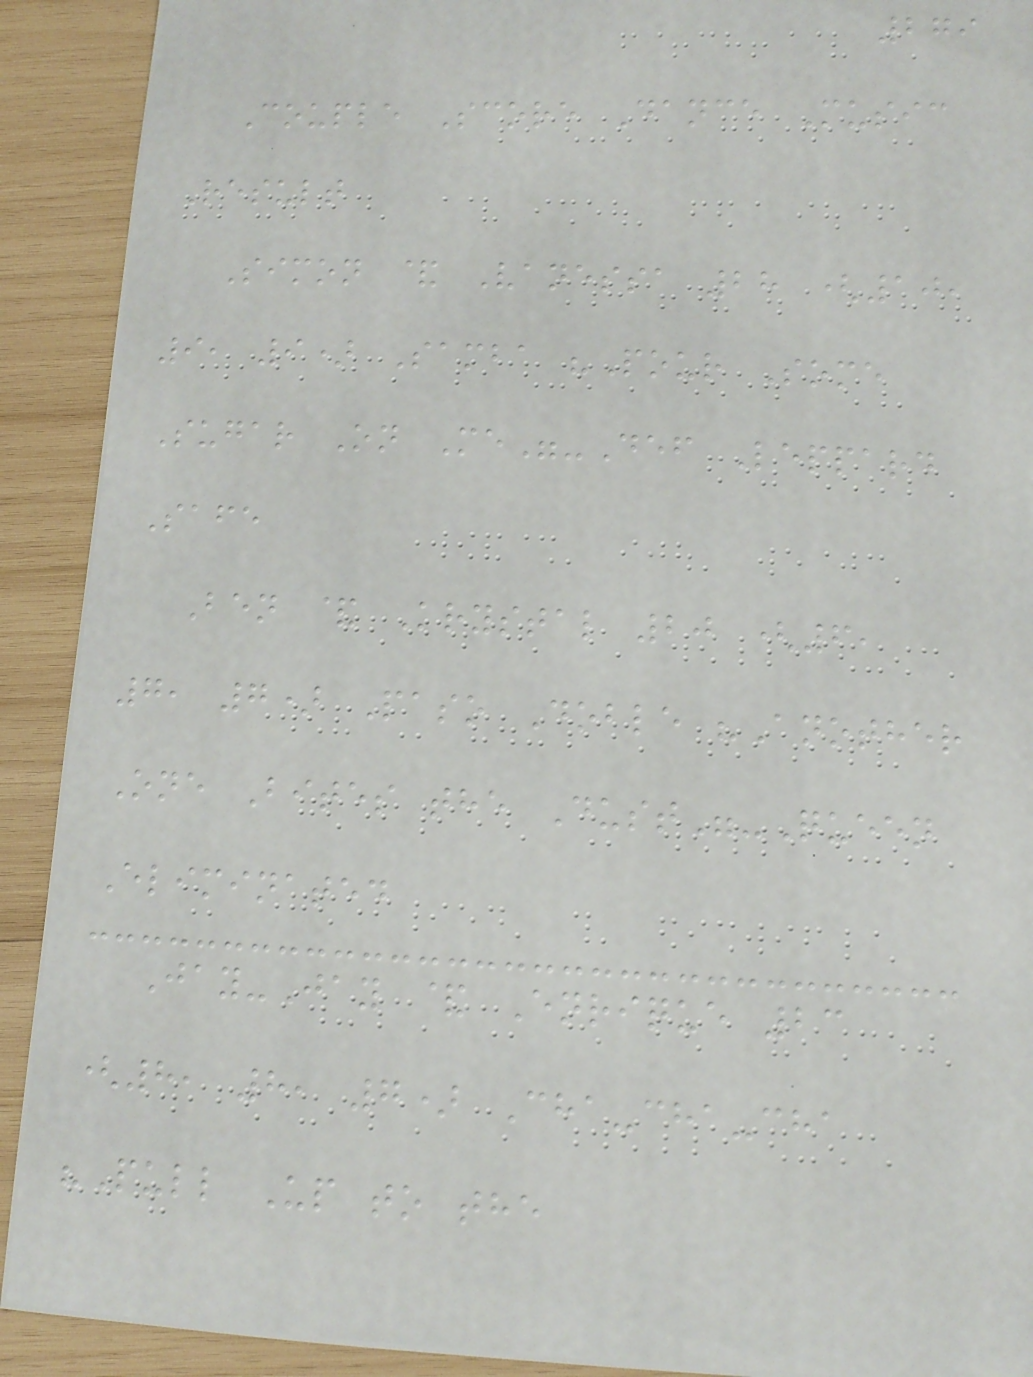279
Couple Score Dance Music
Result
Simon & Vanessa 28 (10,
9, 9) Samba "Pour Some
Sugar On Me"-Def Leppard
Safe
Ben & Krystal 20 (6,
7, 7) Paso Doble "Another
One Bites the Dust"-Queen
Eliminated
Jay-Jay & Enrique 23
(8, 8, 7) Cha-cha-cha
"Pull Up to the
